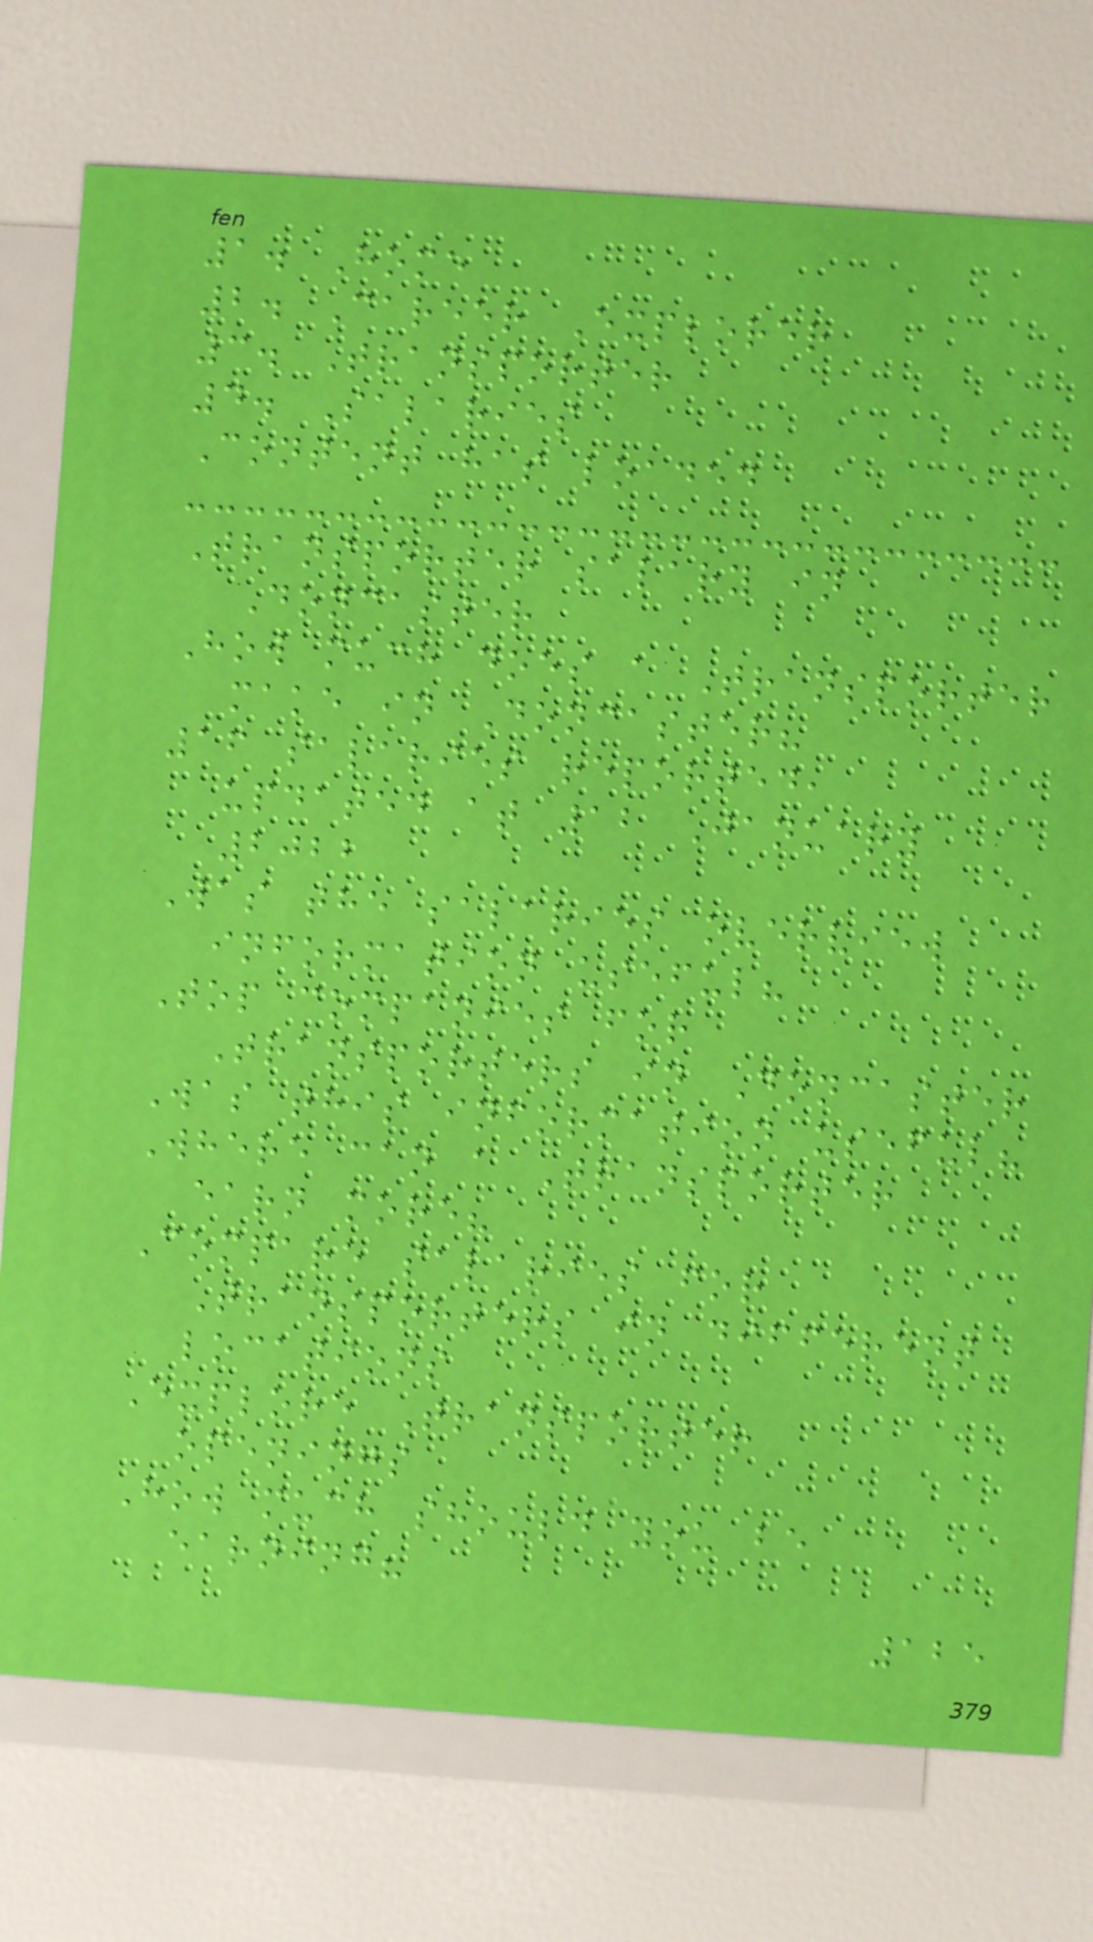1. Home
2. Career Explorer
3. Transporter
4. Salaries
Content has loaded
Transporter salary in
Doncaster
How much does a Transporter
make in Doncaster?
16 salaries reported,
updated at 12 January
2022
Was the salaries overview
information useful?
Top companies for
Transporters in Doncaster
Was this information useful?
Where can a Transporter
earn more?
Compare salaries for
Transporters in different
locations
Explore Transporter
openings
How much should you be
earning?
125
